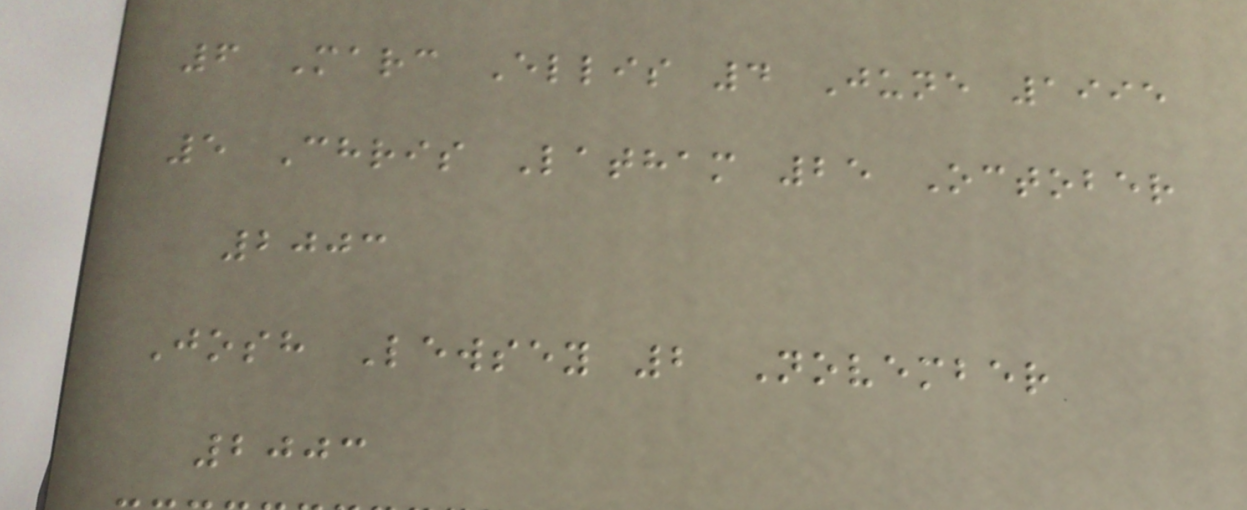6 Marc Ellis 4 June 1995
5 Chris Latham 25 October
2003
Josh Lewsey 2 November
2003
